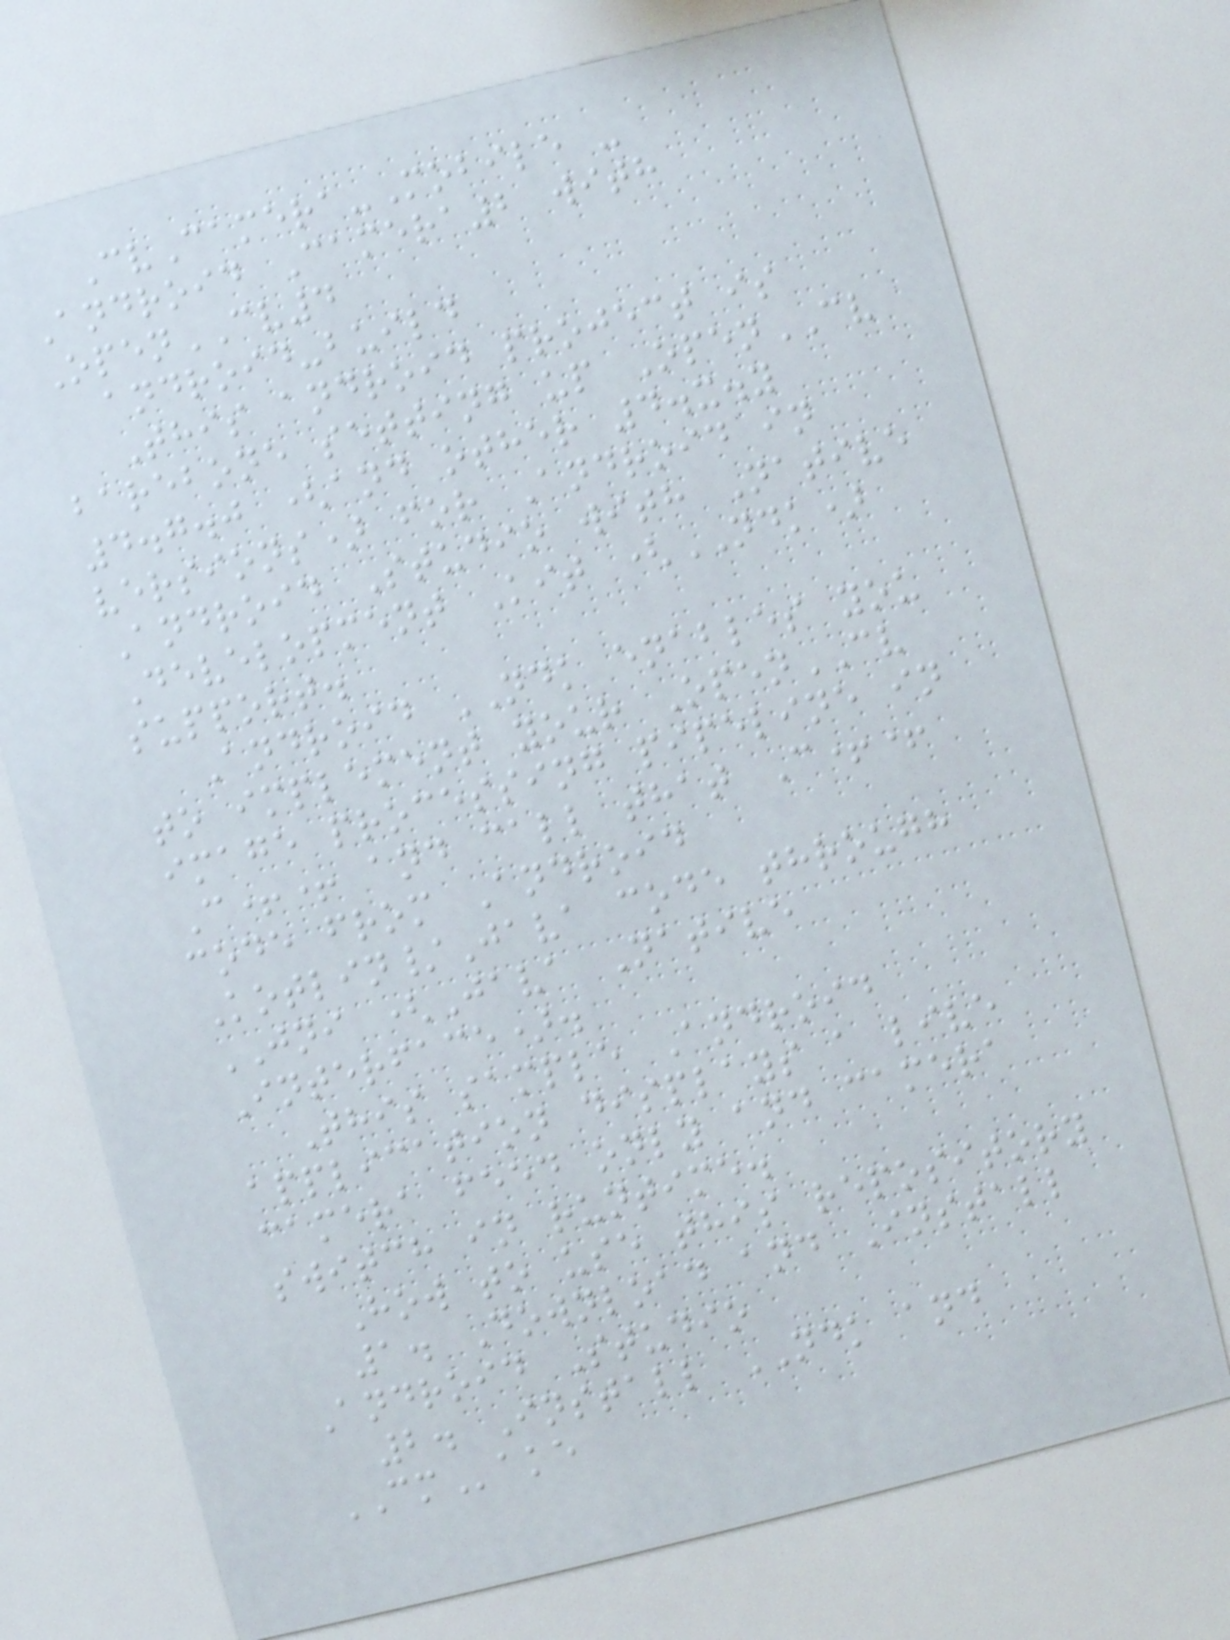CvCamera-Mobile -
Android Camera2 with
OpenCV4
android-build
This android project is
barebone setting up OpenCV
4.7.0 (and other 4.x.y
versions) for Android in
Android Studio with Native
Development Kit (NDK)
support.
Android NDK enables you
to implement your OpenCV
image processing pipeline in
C++ and call that C++
code from Android
Kotlin/Java code through
JNI (Java Native
Interface).
This sample Android
application displays a live
camera feed only and camera
switch in runtime.
How to use this repository
1. Download and Install
Android Studio
2. Install NDK and
CMake
